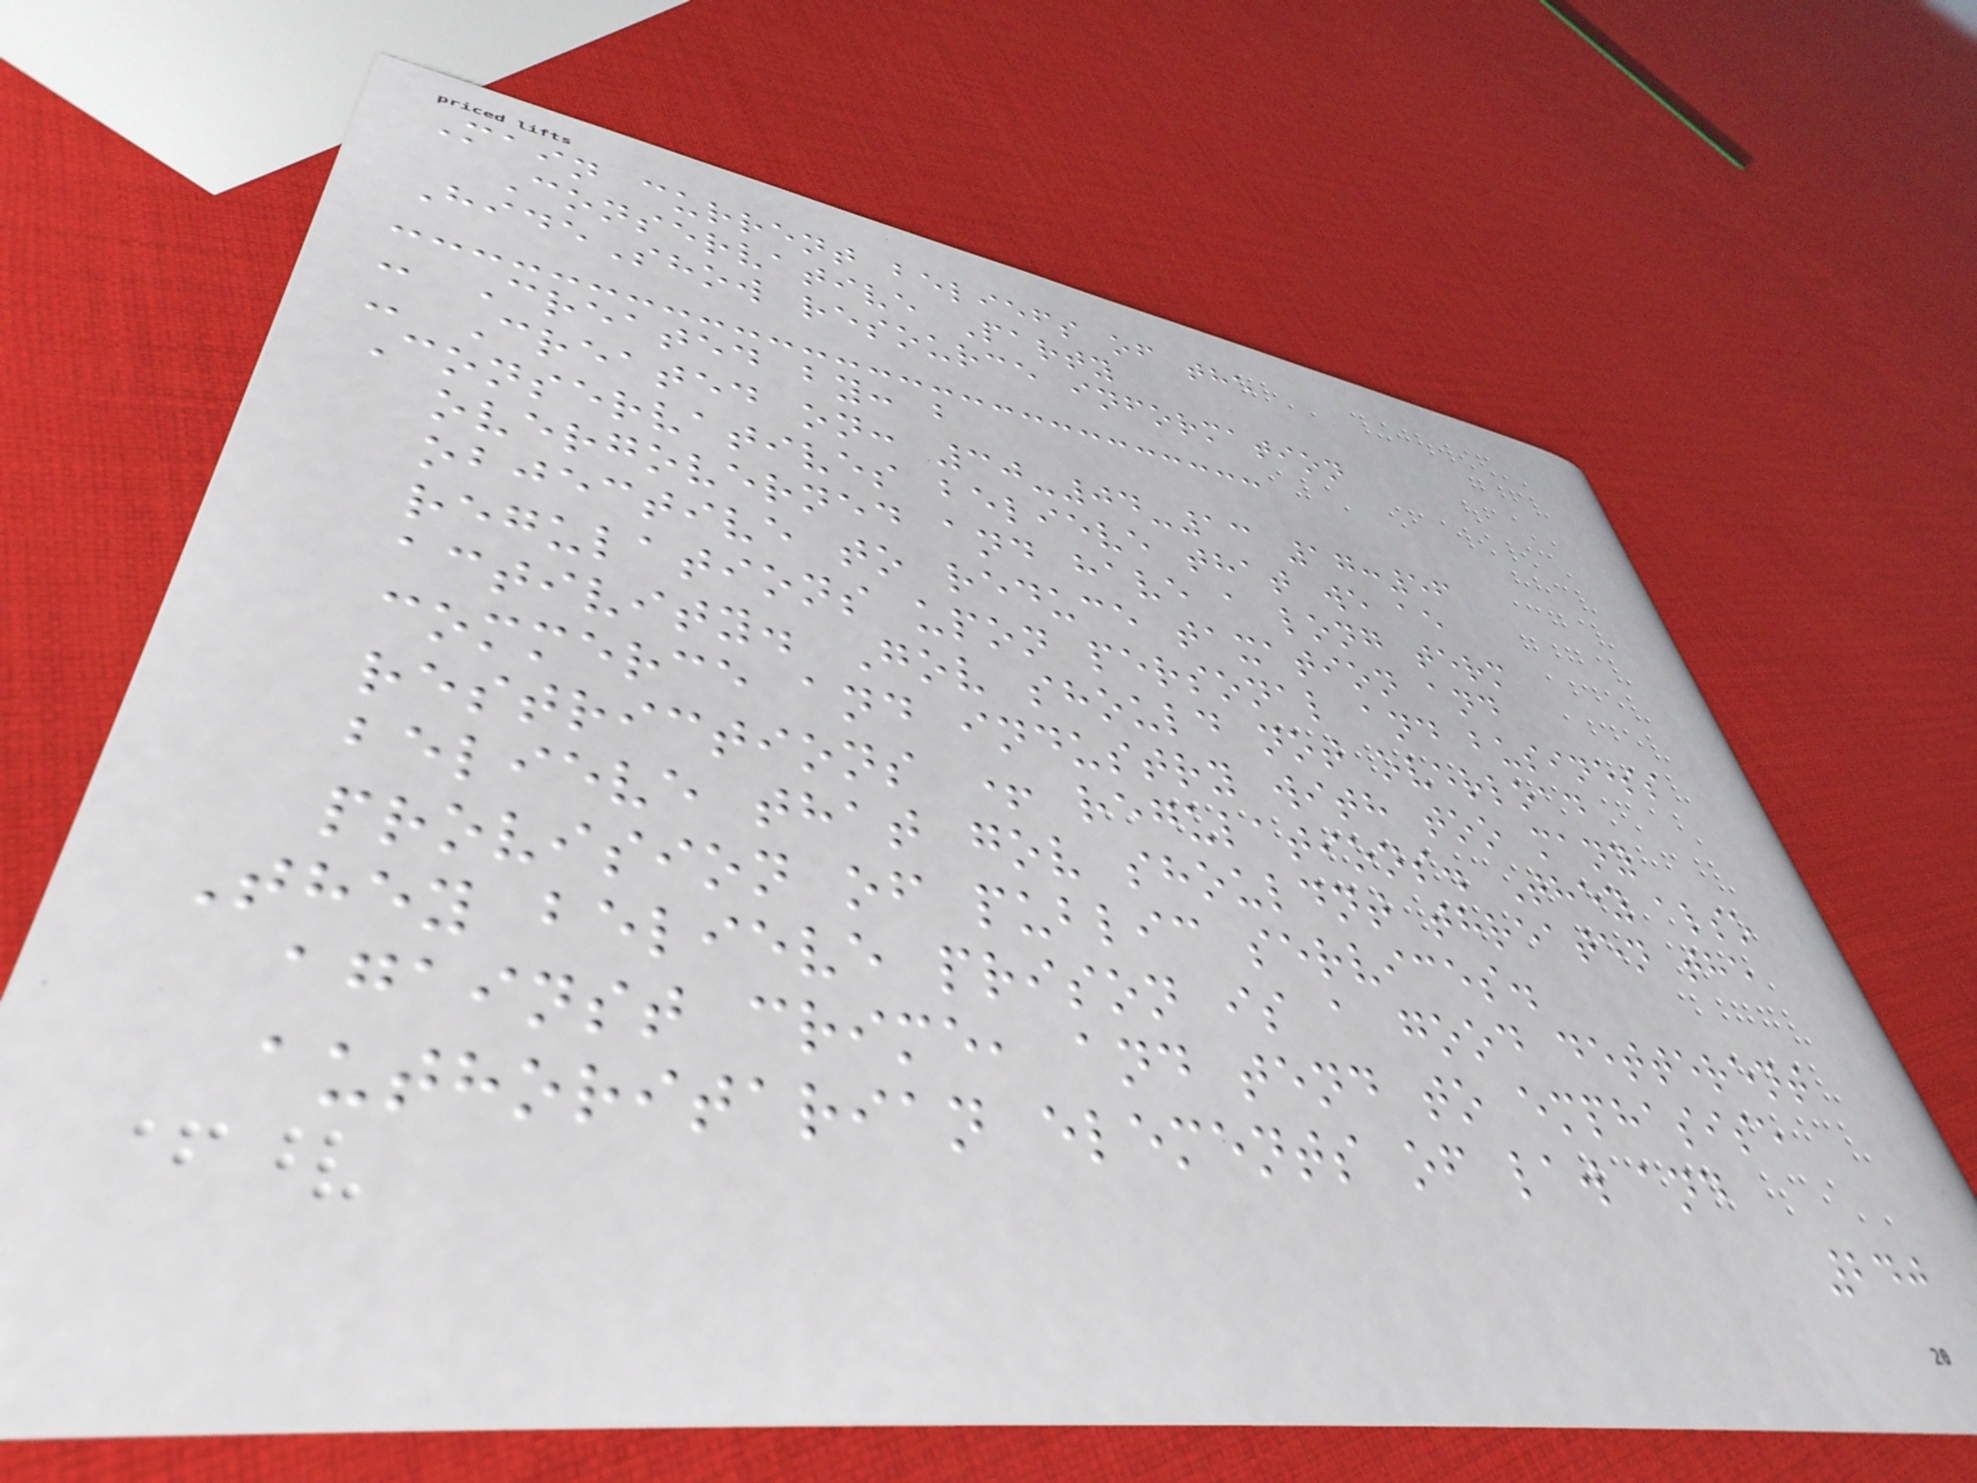Main current beliefs of the
Conservative Party
HideShow resource information
- Created by: b
- Created on: 30-04-13 17:56
Conservatives believe that we ae
overgoverned and have a long term
objective to reduce taxation and
regulations upon personal and business
activity. Gov should not overload
commerce and industry with too many
restrictions + regulations. They also
believe that gov shouldnt threaten the
provision of public services.
They believe prison is a good detterent
against crime, and tend to emphasise
authoritarian elements of law and
240
